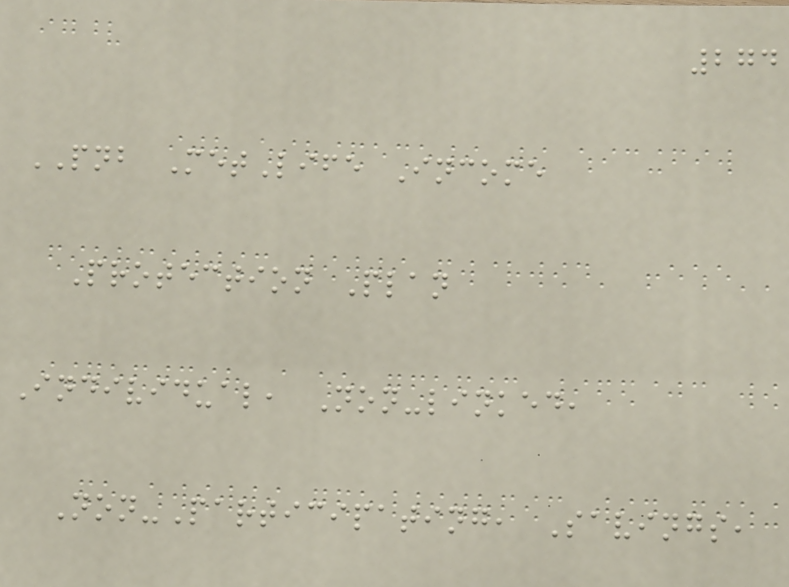274
PNB MetLife Income
Protection Plan
Individual, Non-linked,
Non-Participating, Savings,
